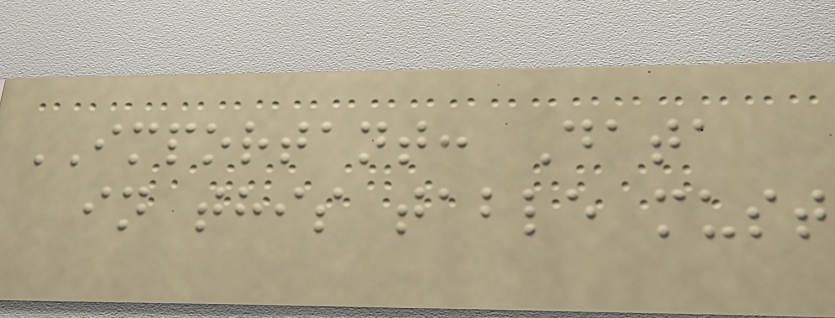IMPORTANT: Data
in this table must
